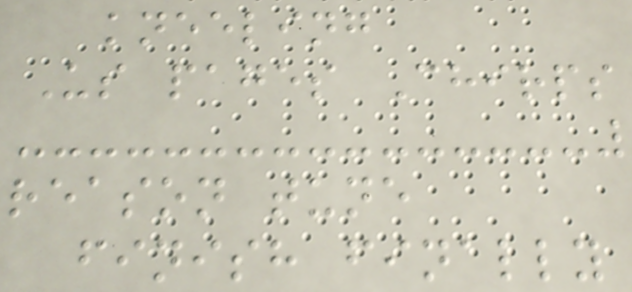kneeling
Us pages Chirps
reason tune
finish finally
